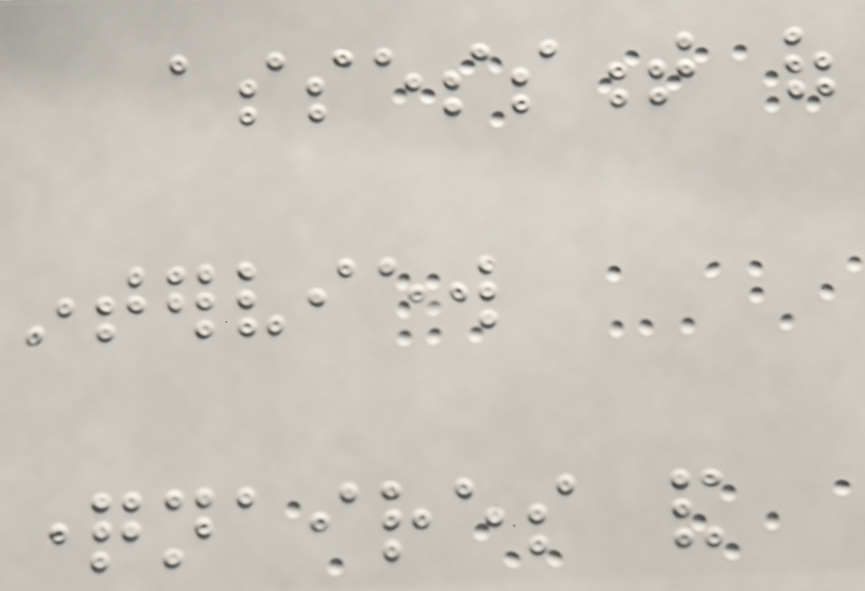assessment of
interview
questionnaires and
